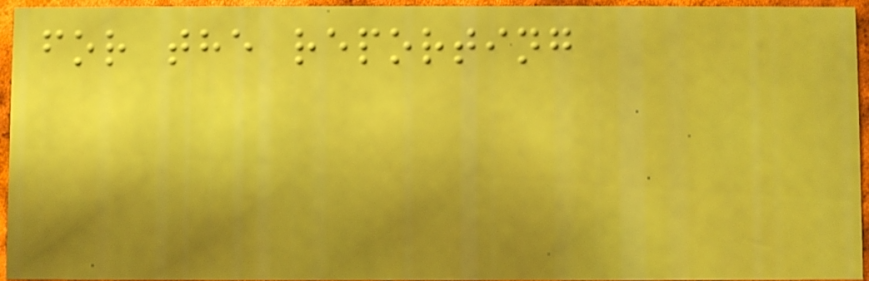for the reporting
